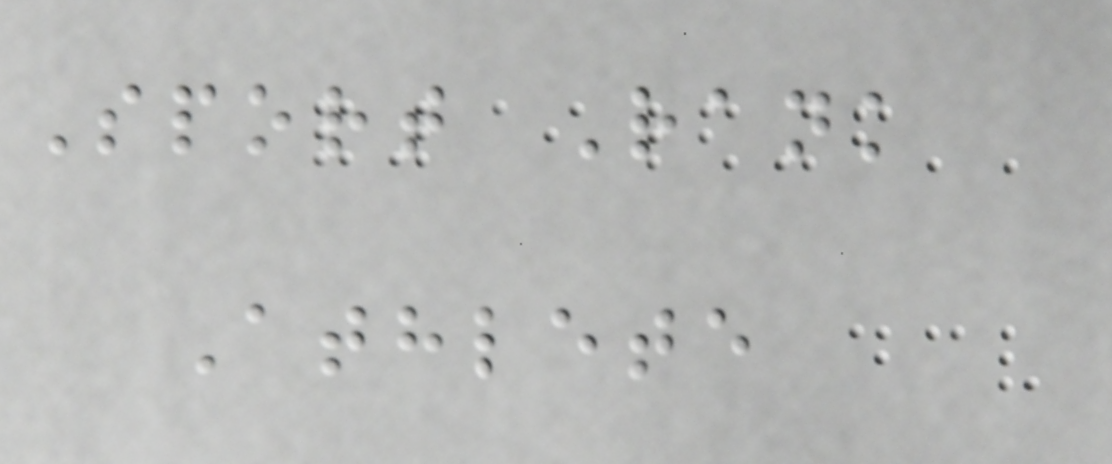Sport Rank
Athlete
